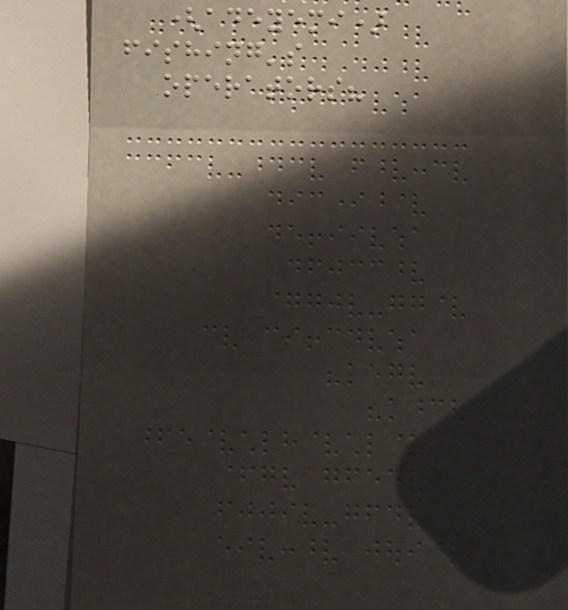(adeyemi)
fishing's
operators?
